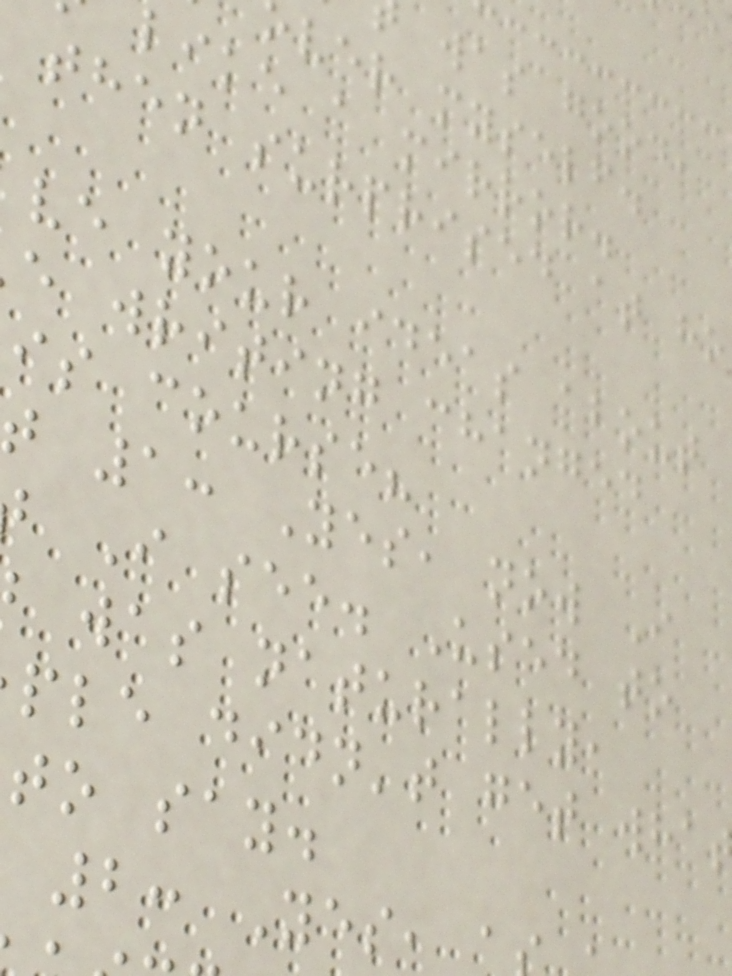was good,
ver myself.
like a mirror.
then surprised at ho
ve your ideas about
e writing changed
is course?
t 1: Yes, now I
I see. Used to
was naturally,
ple didn't get wha
to say.
2: Yes,
